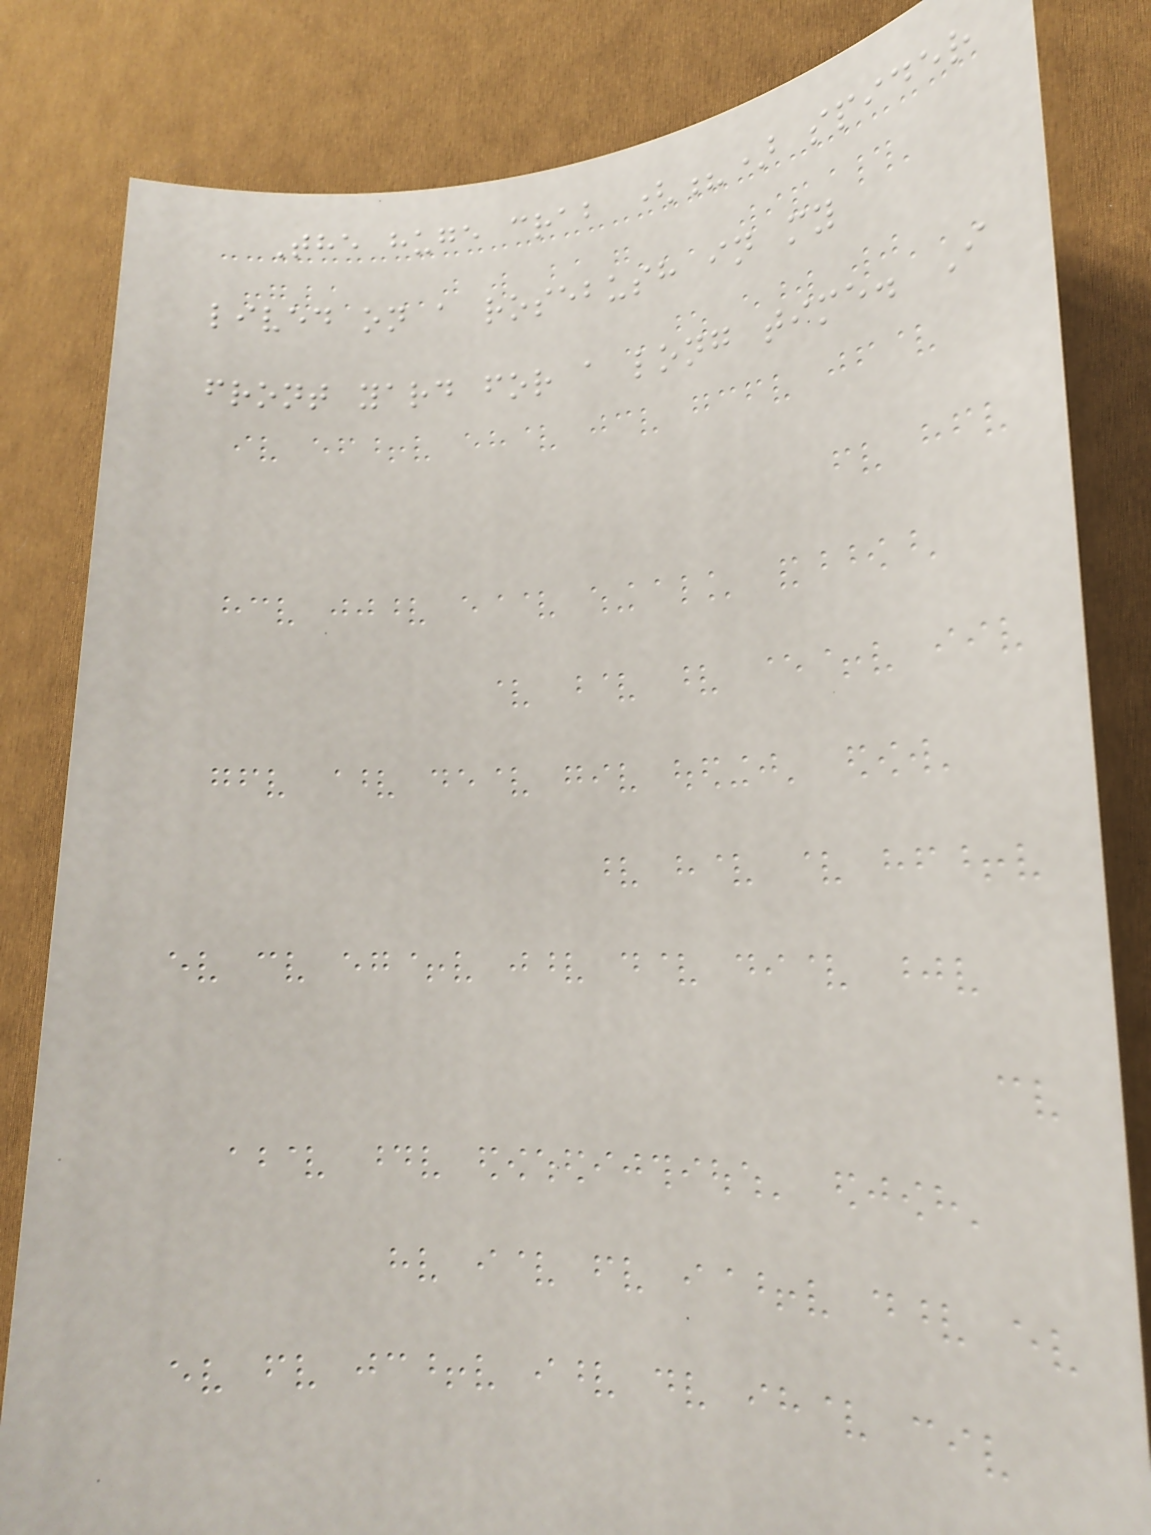The huge crab (?) spider
lived on a rosebush in my
front yard for a long time. I
